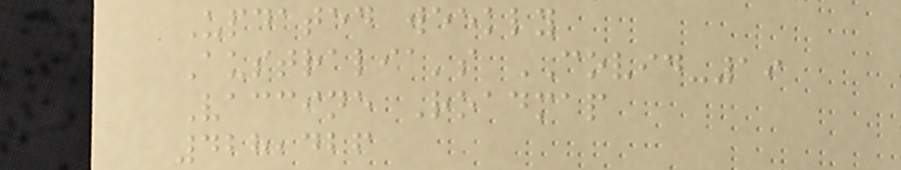Updated weekly
Australia's COVID-19
Vaccine Roadmap
428,426
